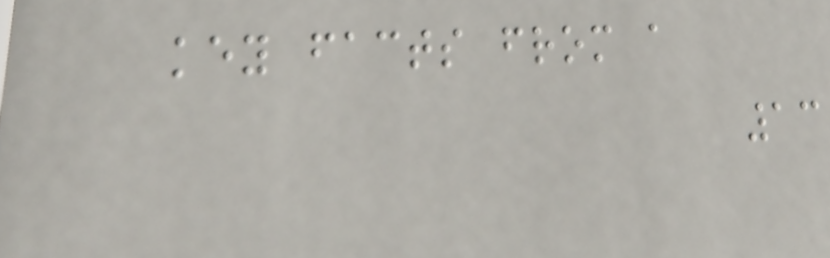key facts from a
13
